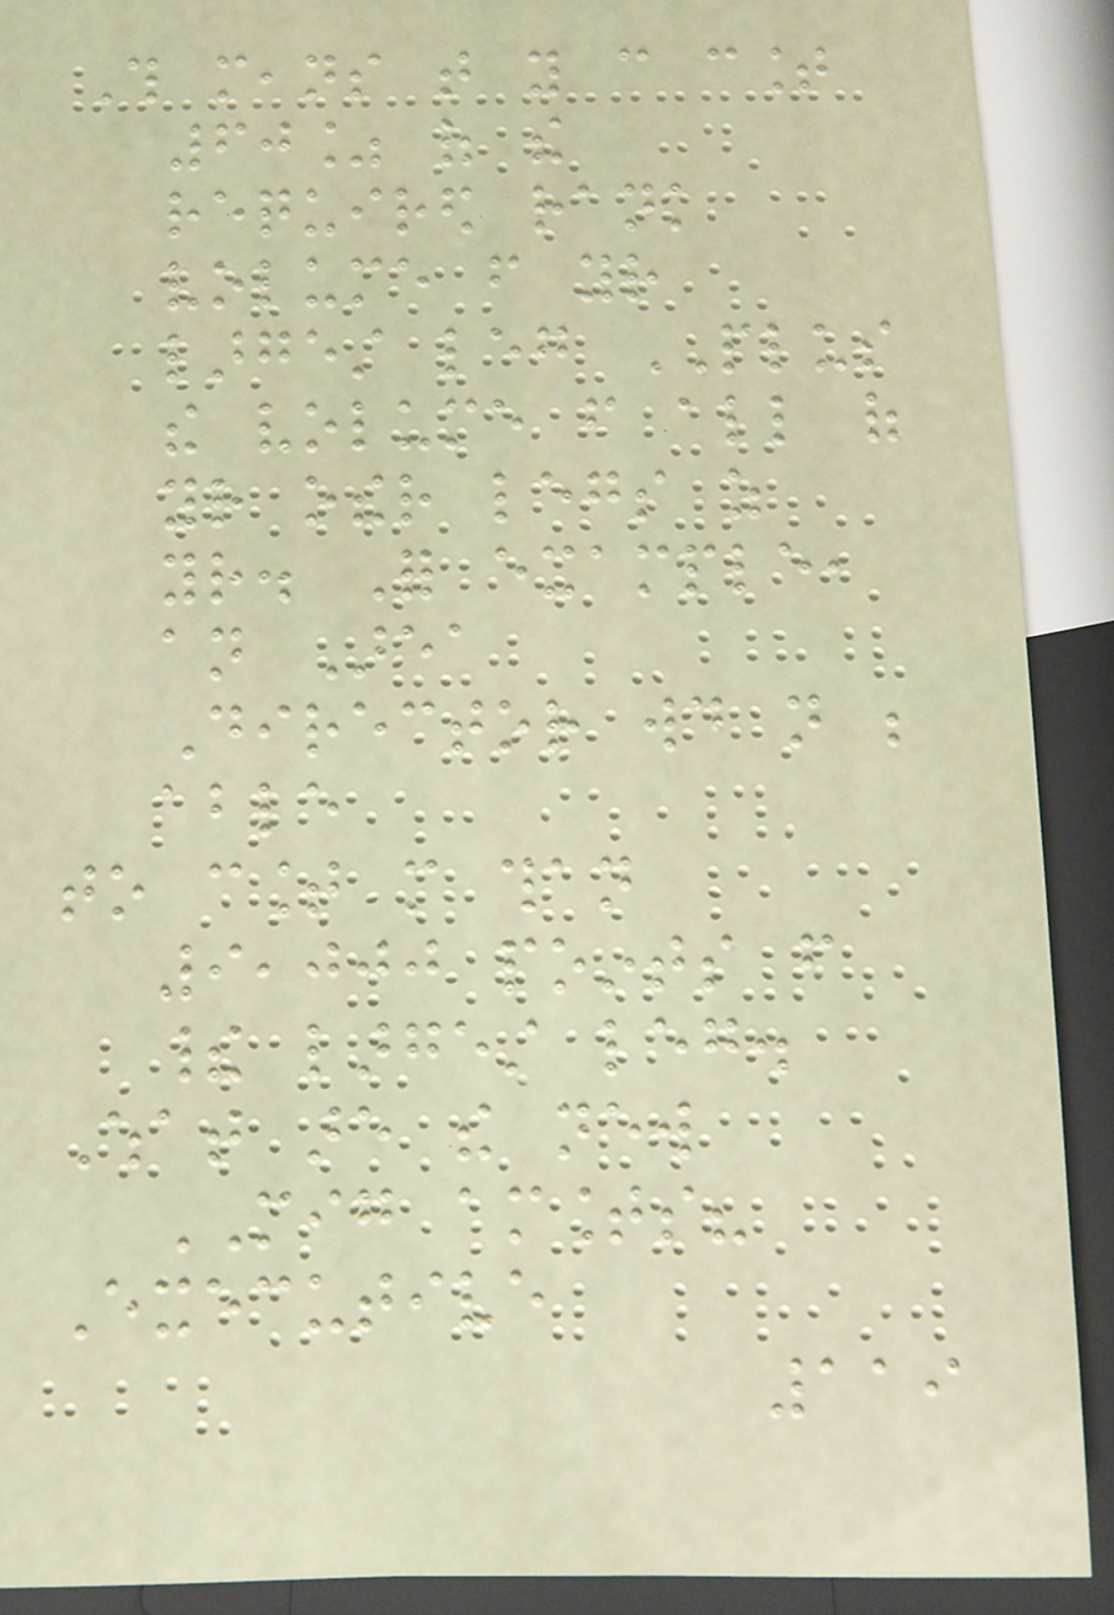This means that you can count
60% of the
required rank
volume from your
largest leg PLUS
the volume from all of
your other legs as
your. For example,
an Area
Director would not be
able
to count more than
9,000 points from
their largest leg.
What are the new
MIG amounts?
Executive
119
